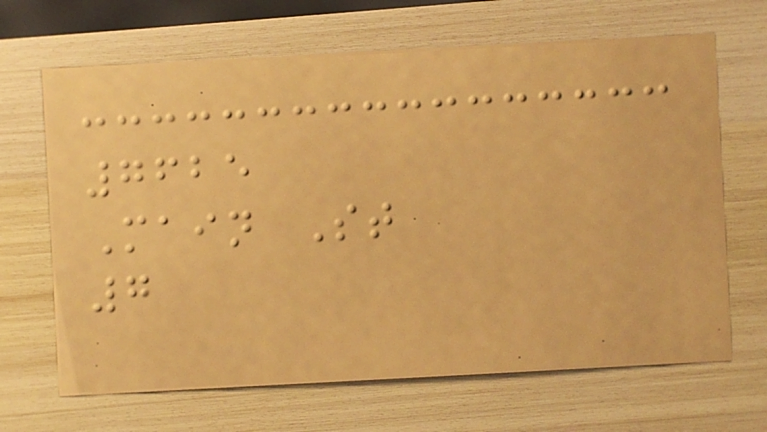7625
Main St
7
